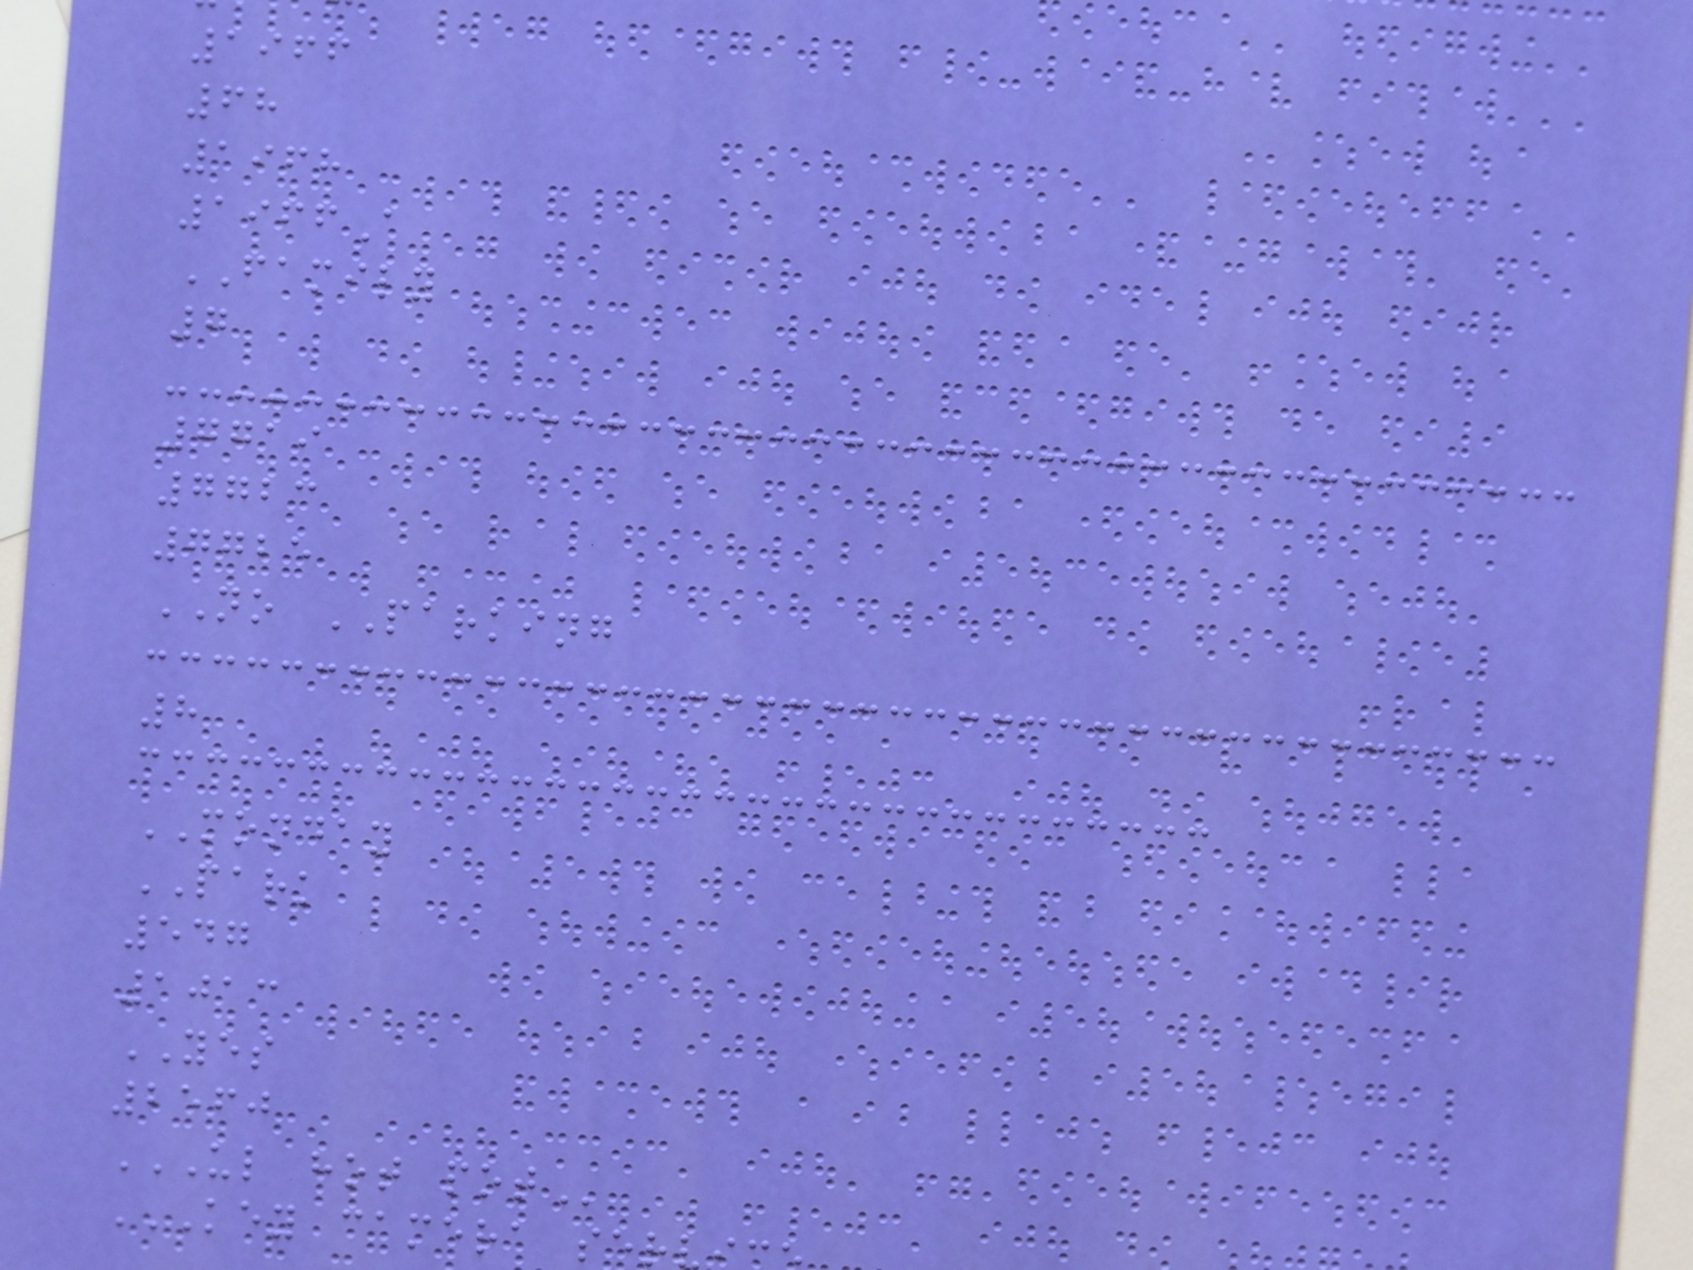1966
68
1968
1966A
FAMILY
7
7719
7723
7725
NO PARKING
8
MONDAY
PARK
547
1013
YES
2560
UL HOT POT
